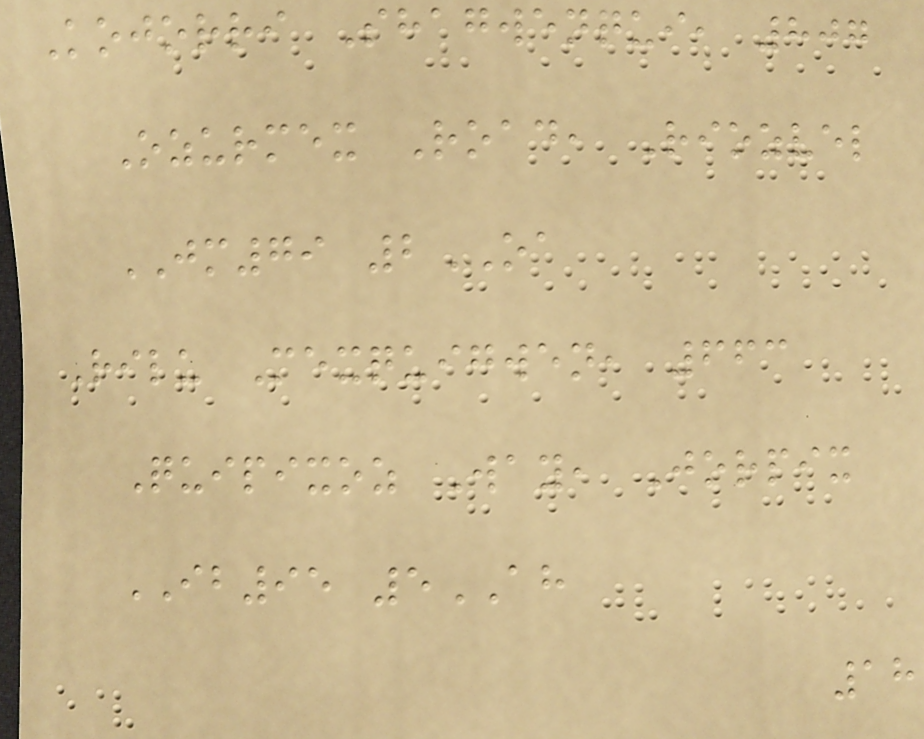Kojorri Shagwenqui, 807
Ozurmex Road, Riozvel
JM79 2OA
Rilu Mexquigwen, 663
Quipixoz Way, Jorpix
IB95 5AH
18
